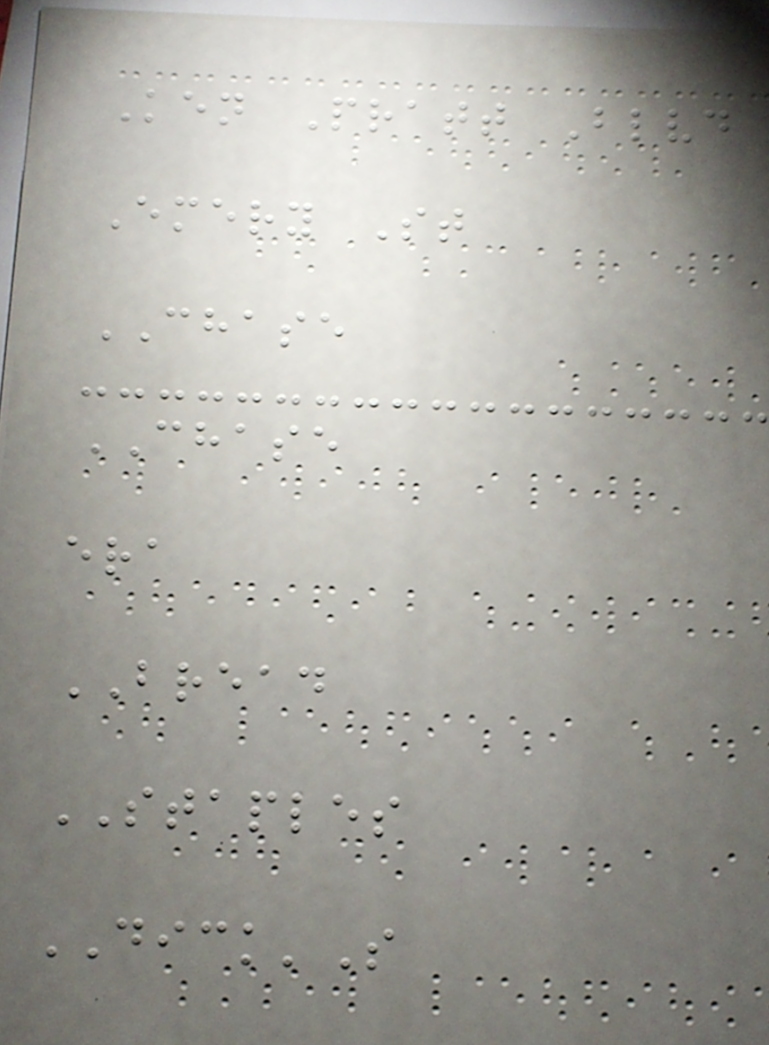Ken Pratt Blvd
Emery St
CHASE
CHASE
era
BREAD
STAPLES
DICK'S
